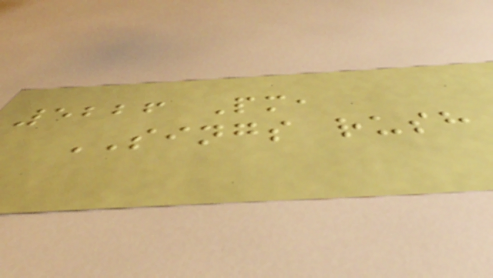5226 Pm,
SINGS rush
